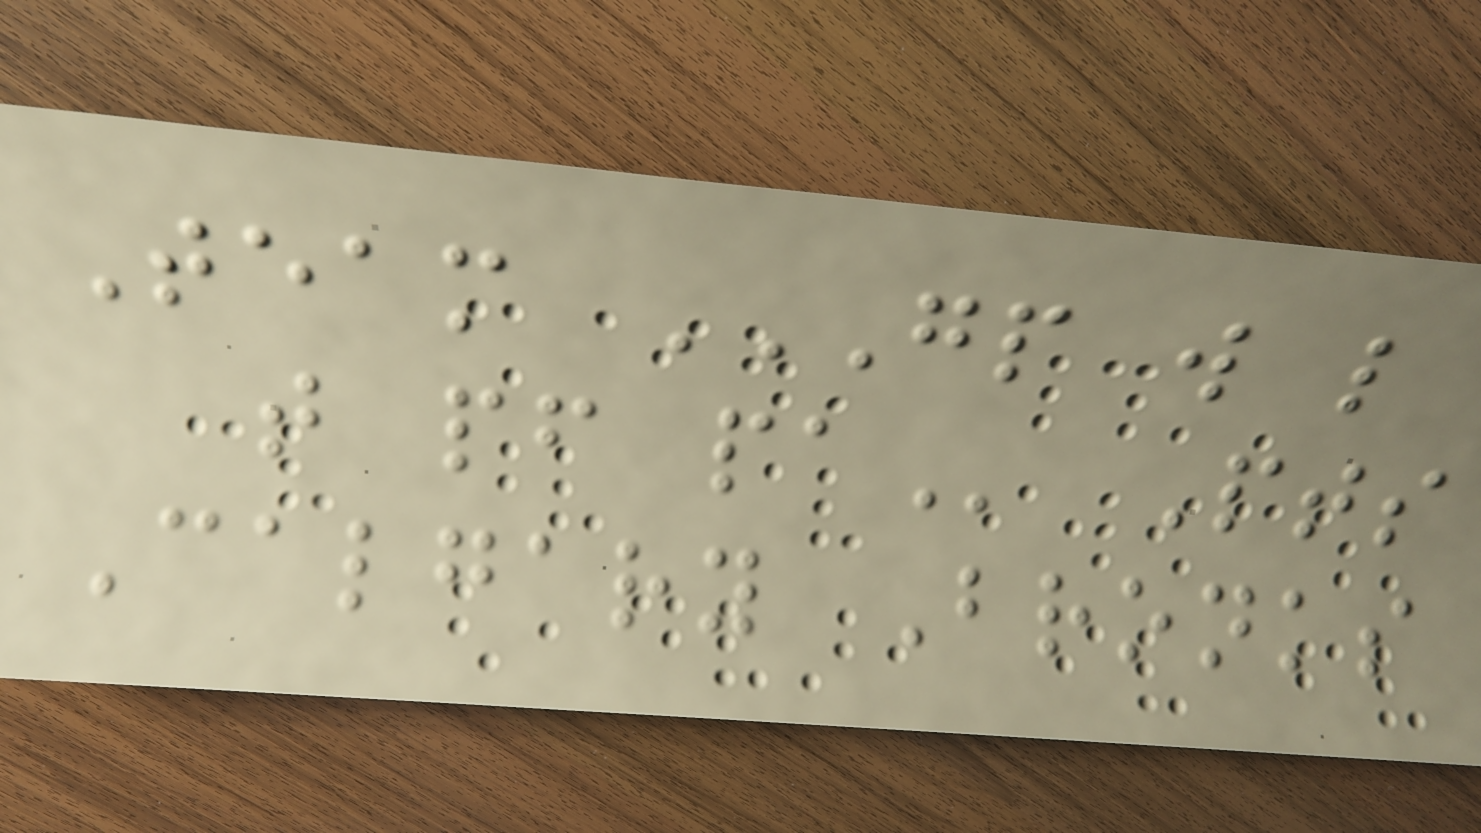Team GP W L
T PF PA Pts
Calgary Bronks
